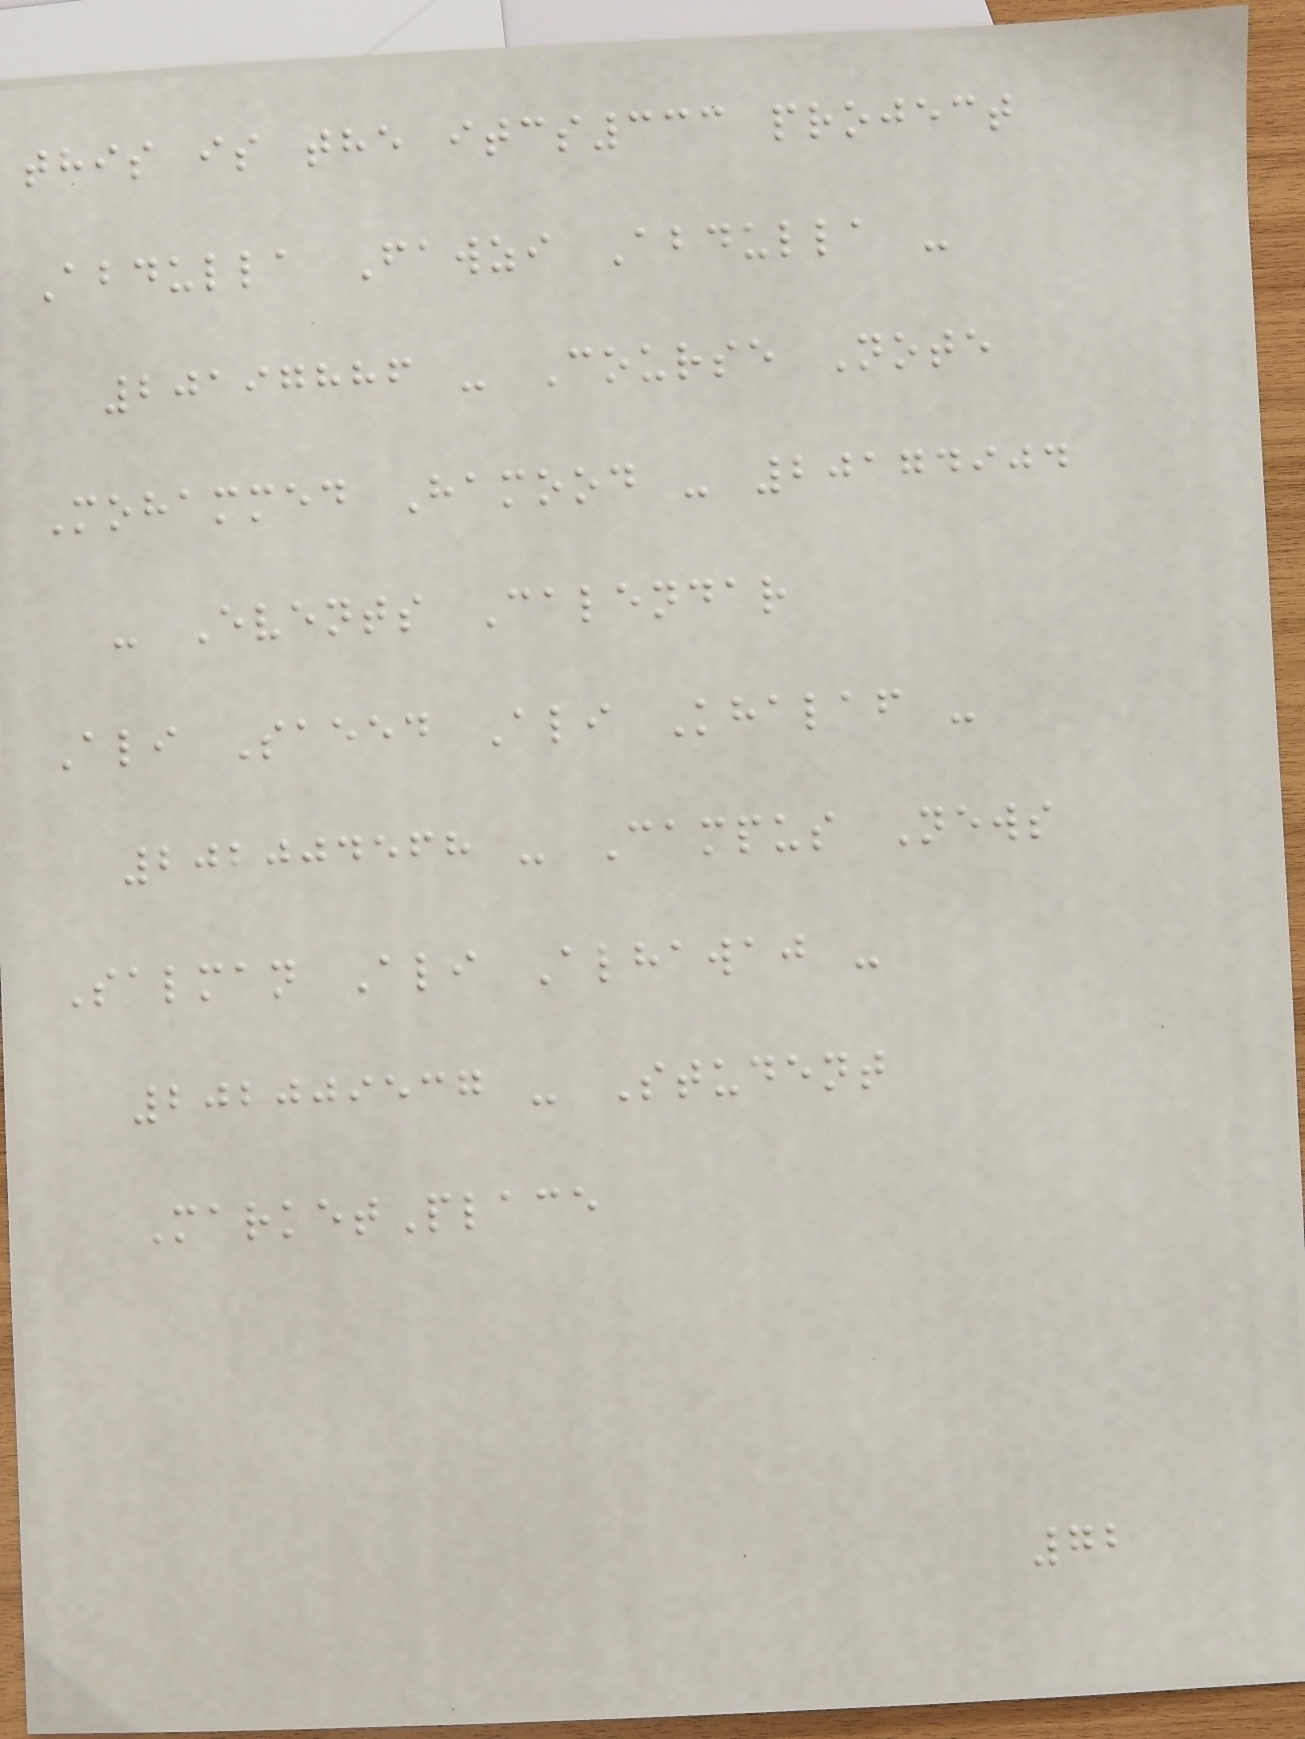this is the itcs333 project
Abdulla Fawzi Abdulla -
20197886 - Course Note
Mohammed Hamood - 20174904
- Events Calendar
Ali Saeed Ali Khalaf -
202004568 - Campus News
Salman Ali Alhawaj -
202009537 - Student
MarketPlace
72
